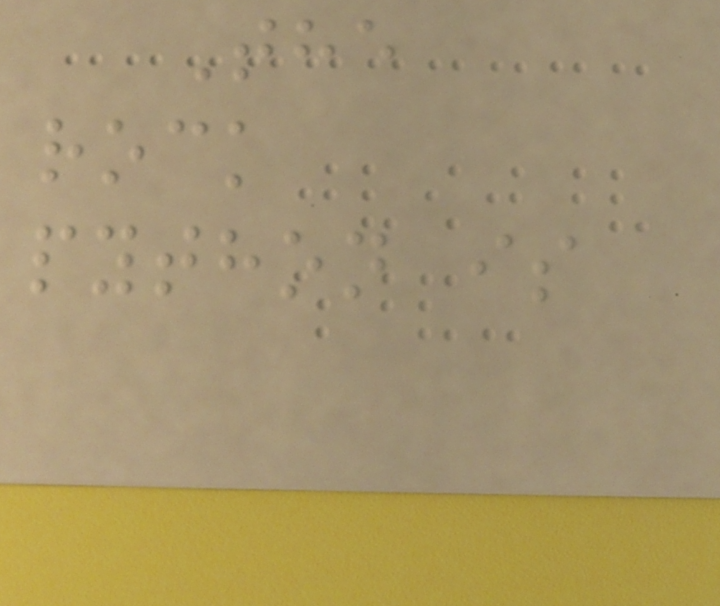The
rock
python is
